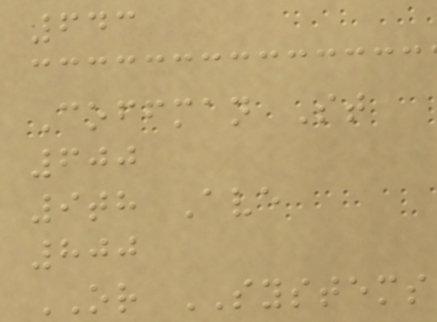643
Coffman St
600
9th Ave
800
OR SYSTEMS
